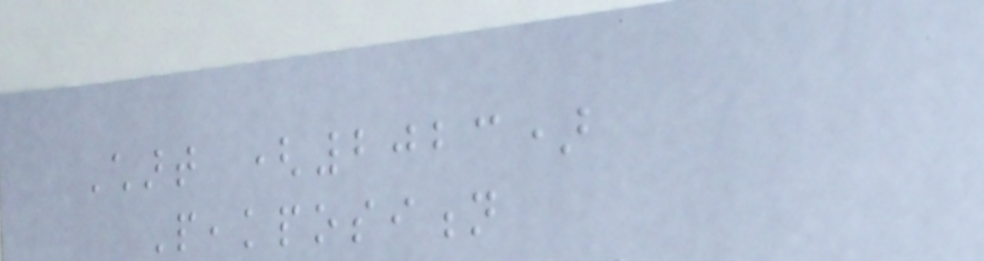Chart (2023)
Peakposition
